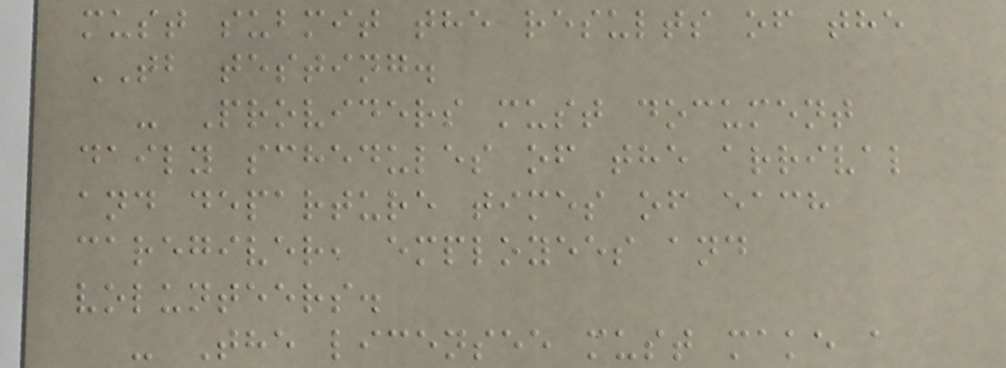must submit the results of the
TB testing.
- Providers must document
daily schedules of the arrival
and departure times of each
caregiver, employees and
volunteers.
- The licensee must make a
